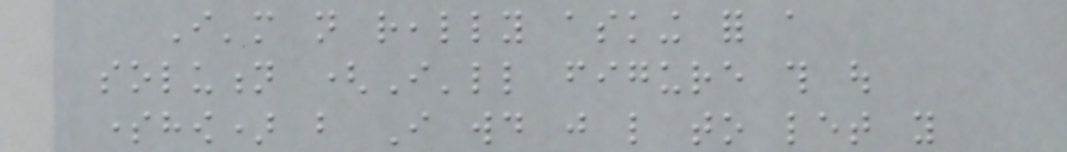I'm not really asking for a
solution (I'll figure this out
somehow) but I would just like to let you
